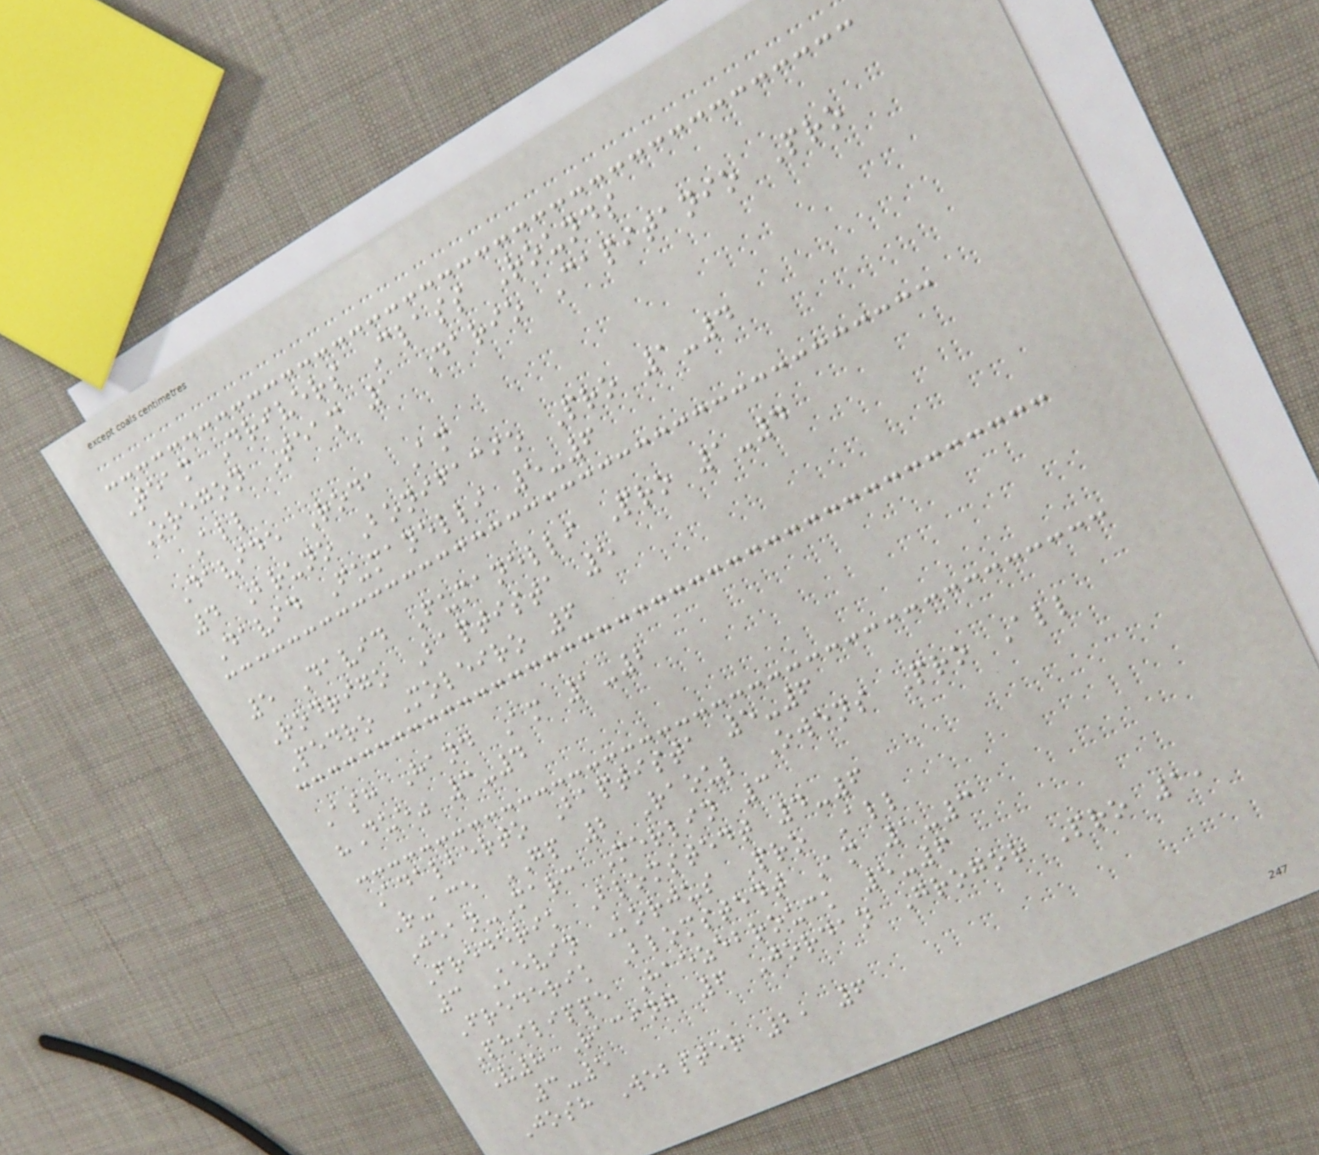Team Drivers Class Rounds
Oregon Team 1 Dario Capitanio Pro
All
Davide Roda Am
4 Bruno Bonifacio Pro 1-4
David Fumanelli 5-6
5 David Fumanelli Pro 1-4
Rodrigo Baptista 5
Pedro Moleiro 6
Ash Hand Am 1-2
"Due" 3-4
Adalberto Baptista 5-6
R-ace GP 2 Raoul Owens Pro All
Jean-Marc Merlin 3
Frederik Blomstedt 4-6
3 Kevin Korjus Pro All
Frederik Blomstedt Am 1-3
Philippe Haezebrouck 5-6
V8 Racing 6 Jordan Grogor Pro 1,
3-5
Josh Webster 2, 6
